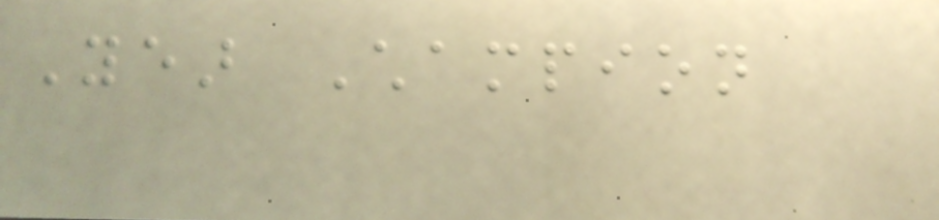Year Champion
